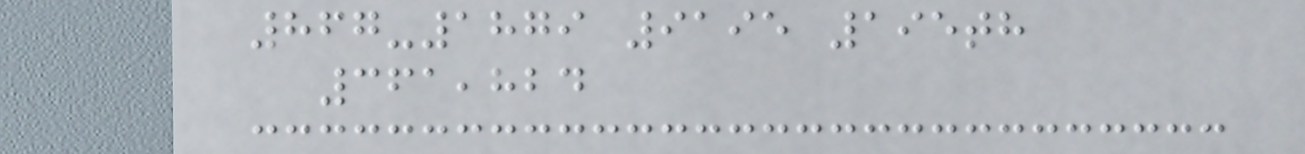867-1879 9195 195th
361,824
